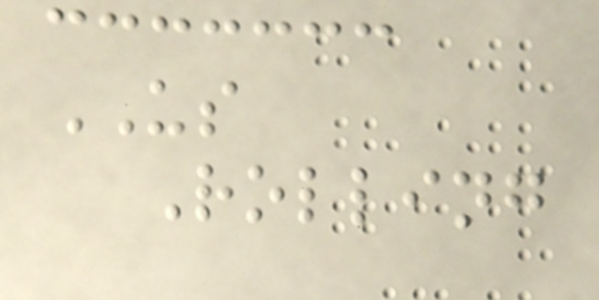US
Rolling
